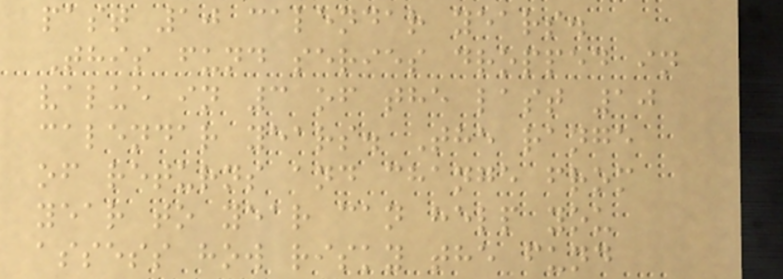past 10 calendar years.
This fund series dropped in
value in 3 of the last 10
calendar years. The range
of returns and change from
year to year can help you
assess how risky the fund
